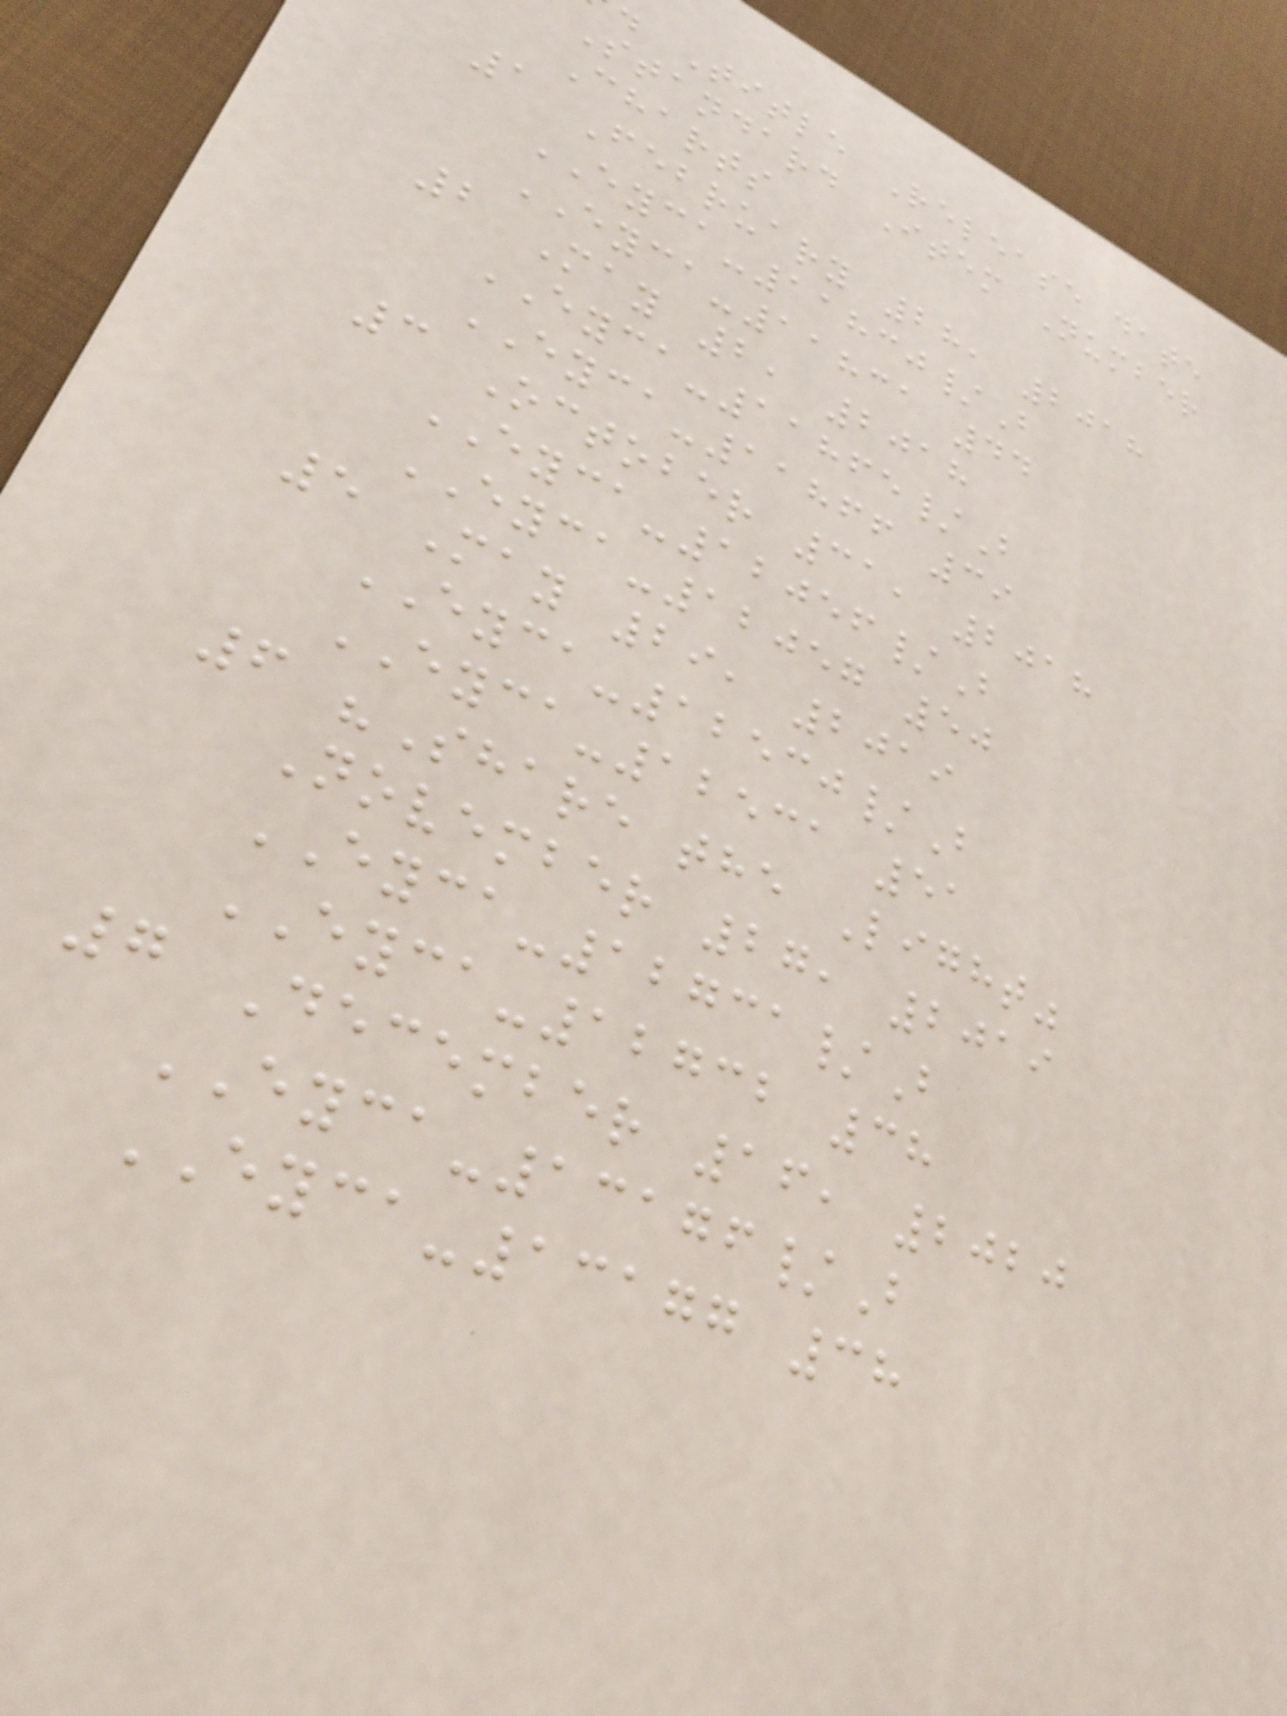Title Release date
Standard Item Number
Charts
1 February 28, 2018
EYCA-11830/B
EYCA-11831 44
2 May 2, 2018
EYCA-11865/B
EYCA-11866 39
3 October 31, 2018
EYCA-12056/B
EYCA-12057 50
5 May 29, 2019
EYCA-12530/B
EYCA-12531 51
6 "Share the Light"
November 27, 2019
EYCA-12731/B
EYCA-12732 38
7 December 16, 2020
EYCA-13176/B
EYCA-13177 38
